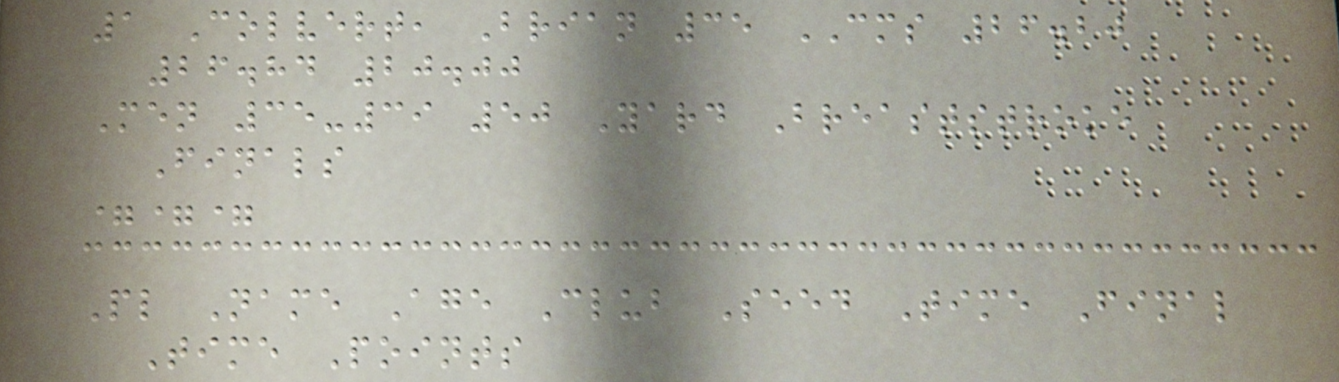1 Colvert, Brian 35 CMS 26.20
26.84 20.00
Men 35-39 50 Yard Breaststroke
Finals
===
Pl Name Age Club Seed Time Final
Time Points
